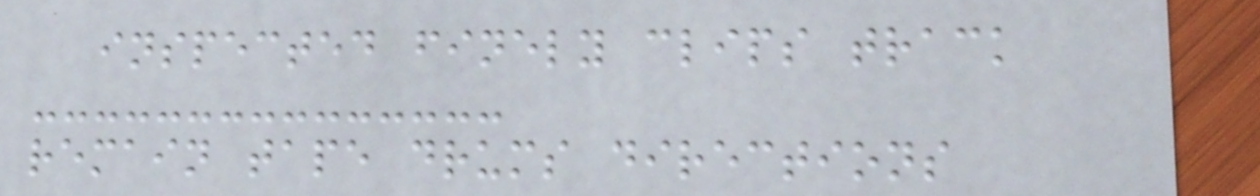inspected finely clips track
remain tape drums directions
